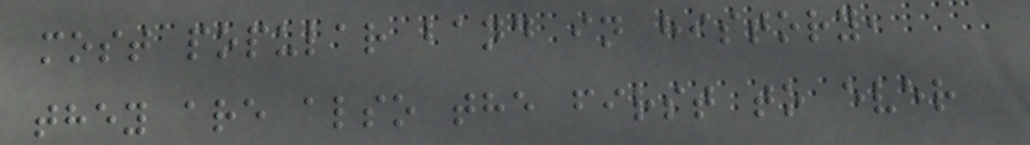most popular band in history,
they are also the first to ever
